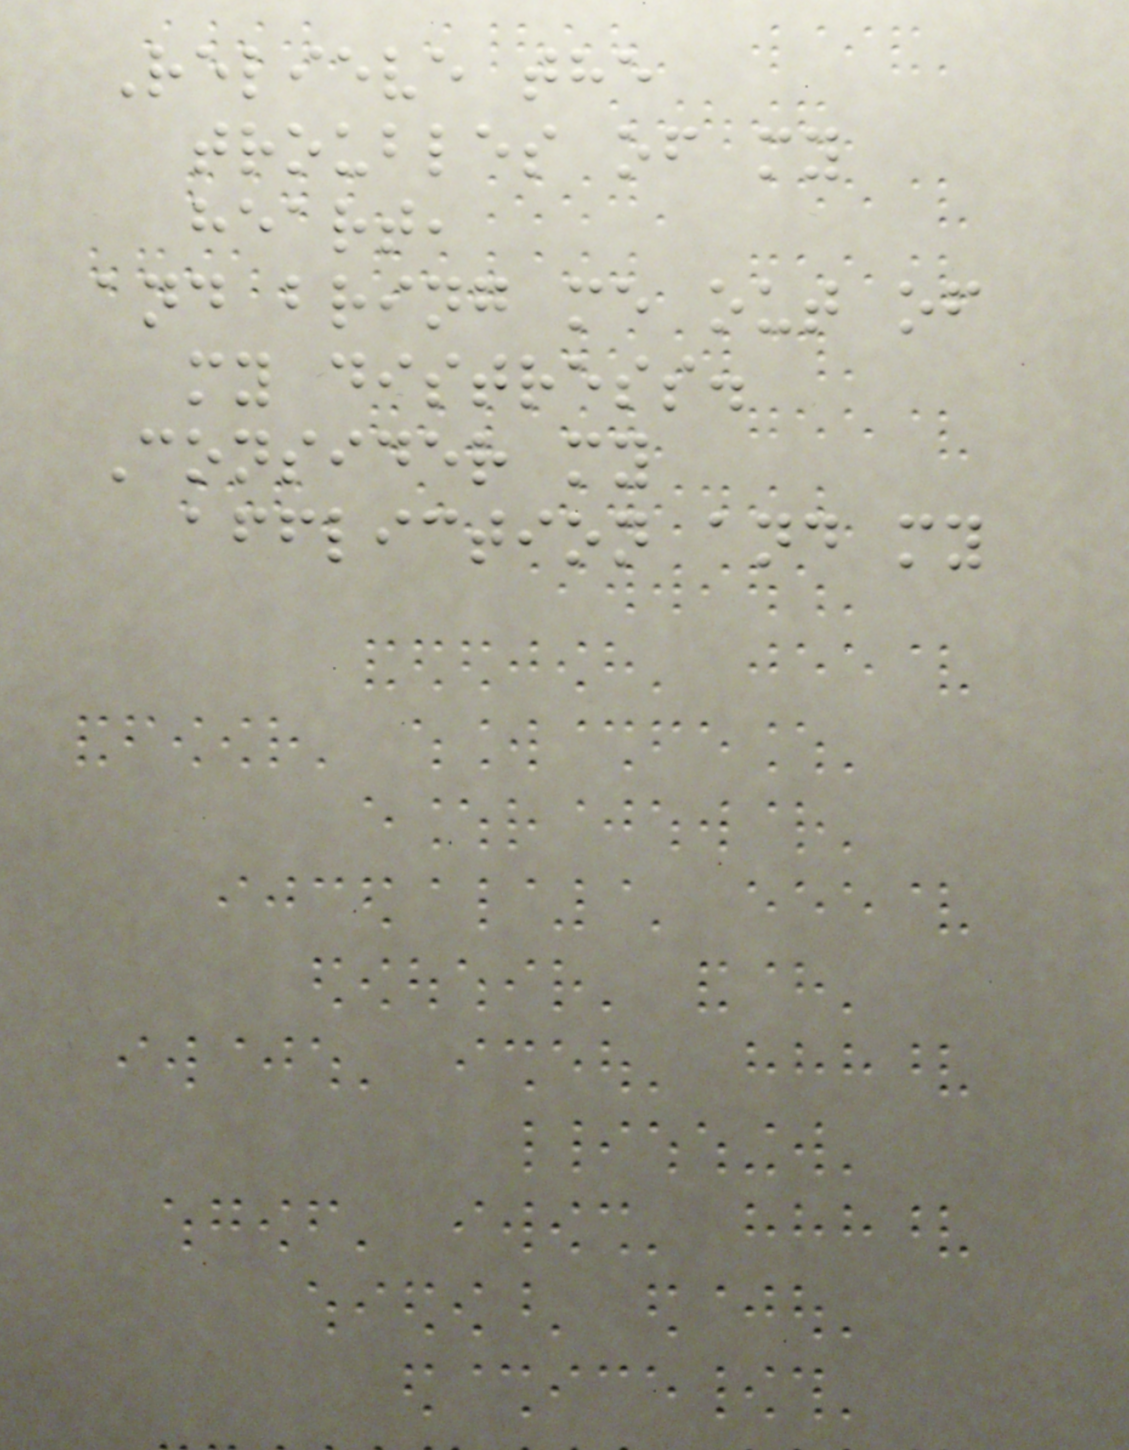Relieve the
troubles of my
heart,
and bring me out of
my distress.
Consider my
affliction and my
